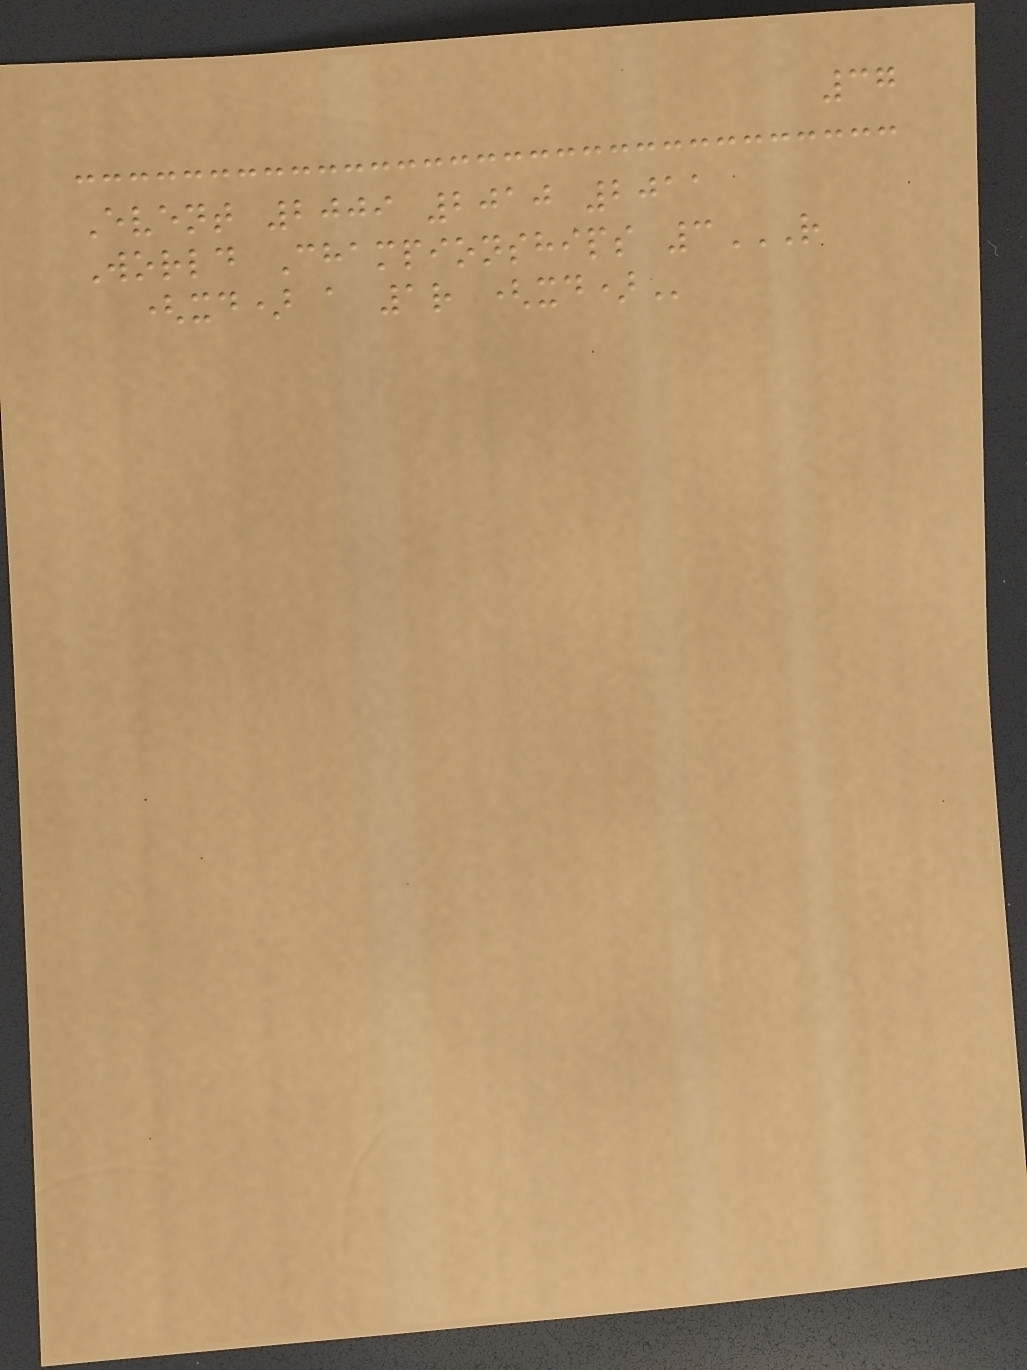37
Event 2009 2010 2011
World Championships 3R
(XD) A 1R (XD)
